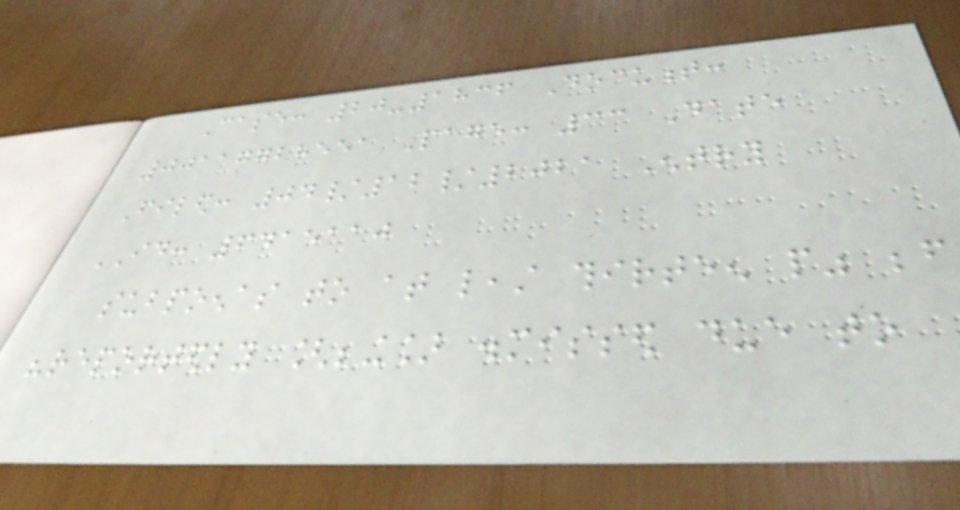Case: 20-1836 Document:
00117728551 Page: 33 Date
Filed: 04/12/2021 Entry
ID: 6415110
subpoenas to at least thirteen people" before
"reportedly [being] dismissed due to
